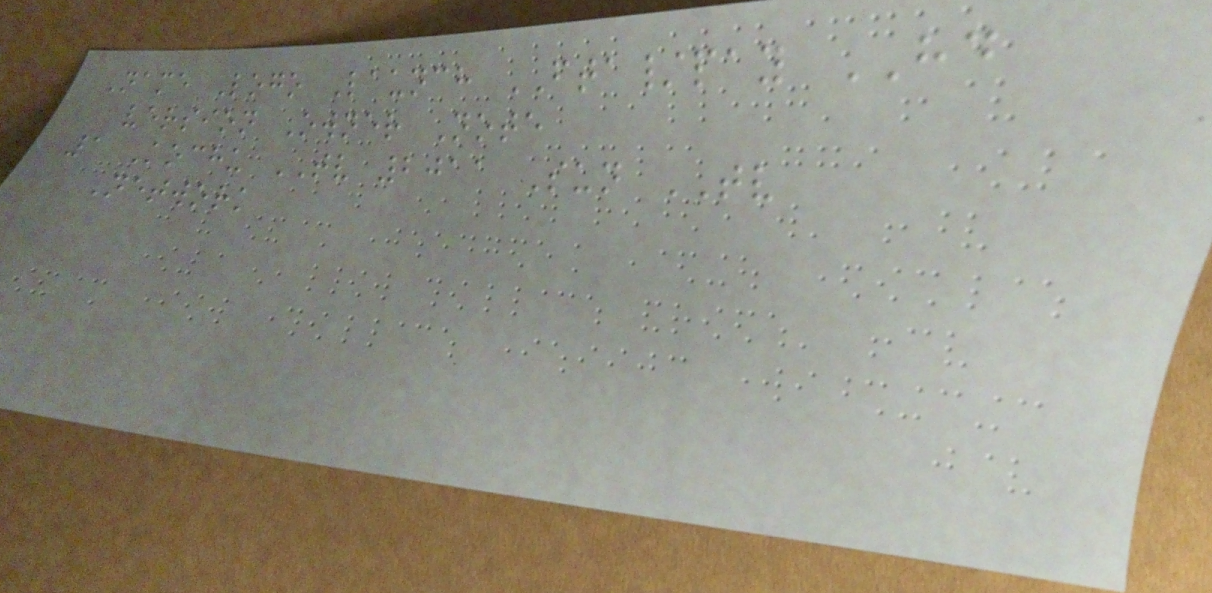Name Logo Launch FTA/pay HD
version Owner Note
1 Kochu TV 2011 Sun TV
Network
